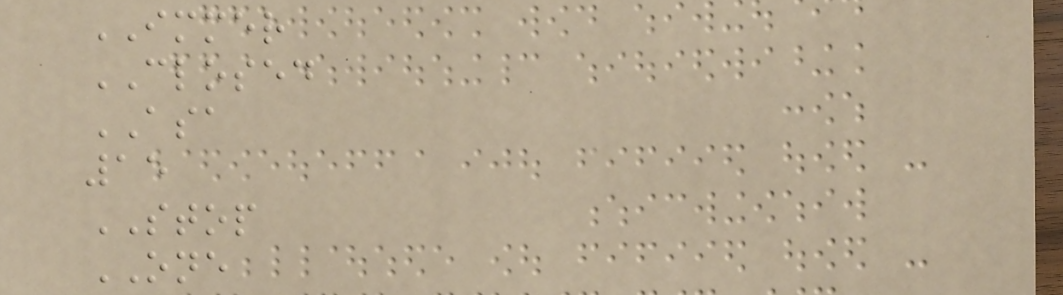IMMER
CLOSED
ASA
15
STOP
ONE
